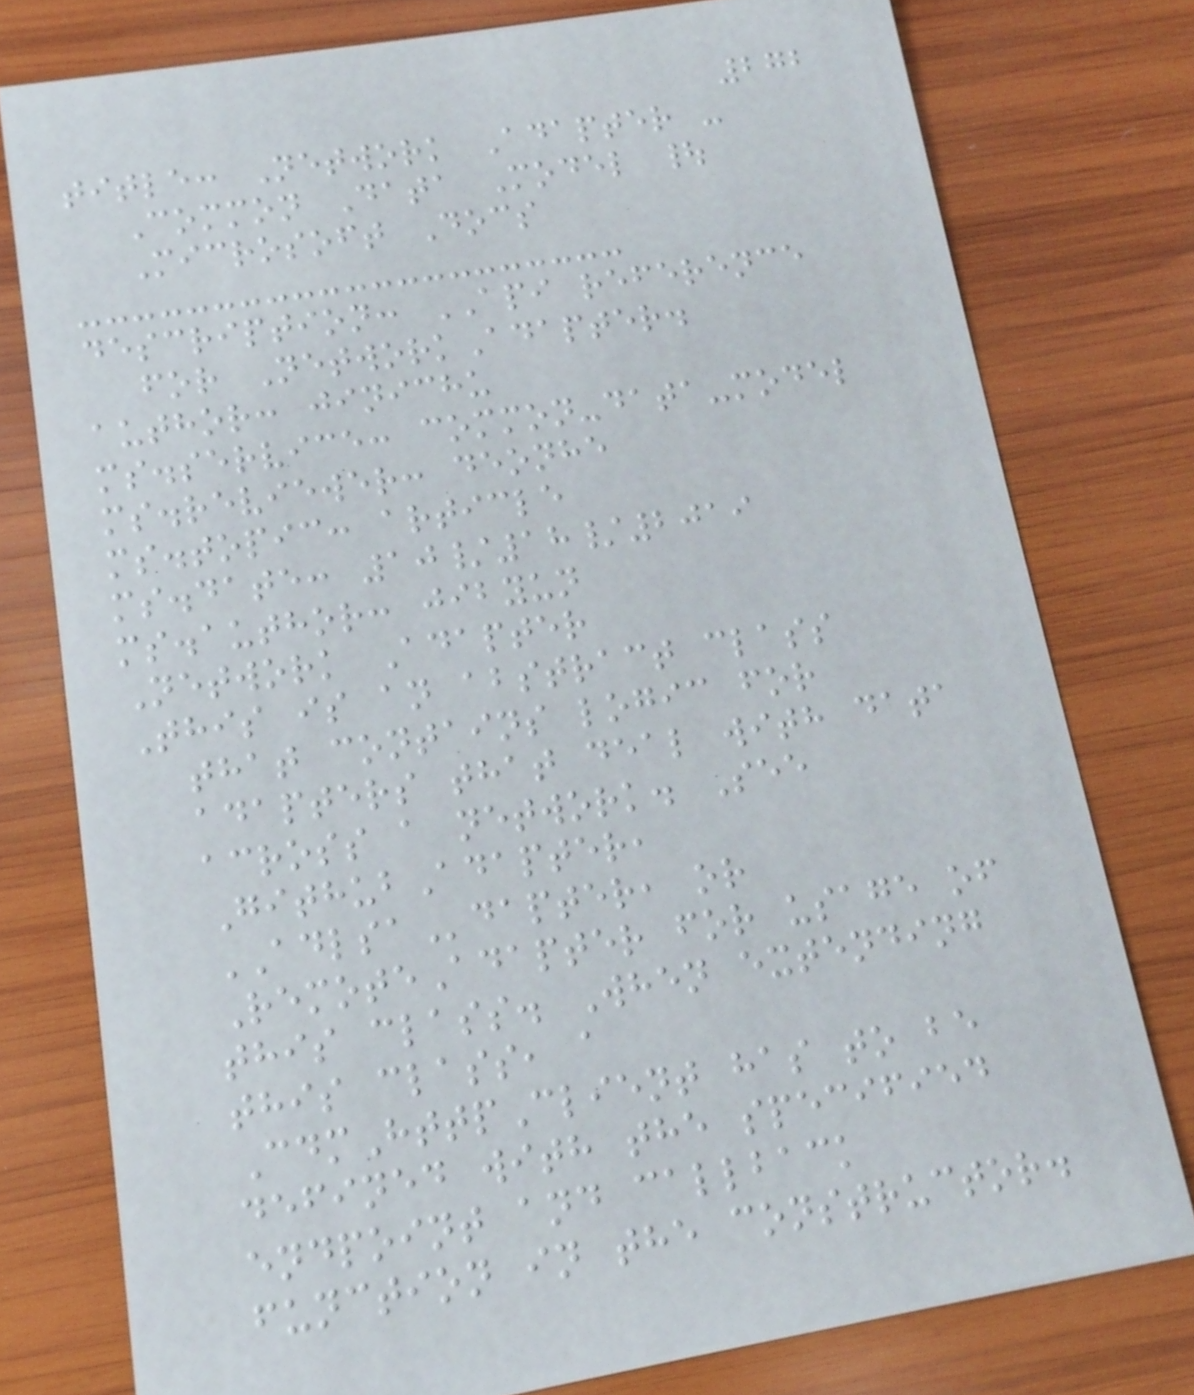272
title: Network Adapter -
Common Data Model |
Microsoft Docs
description: API reference
for NetworkAdapter.
author: jinichu
ms.service: common-data-model
ms.reviewer: deonhe
ms.topic: article
ms.date: 10/18/2019
ms.author: jibyun
Network Adapter
This is an abstract class
that contains logic for
adapters that deal with data
across a network. See
GithubAdapter,
ADLSAdapter, or
RemoteAdapter for usage of
this class. When extending
this class, a
CdmHttpClient has to be
defined with the specified
endpoint and callback
function in the constructor.
